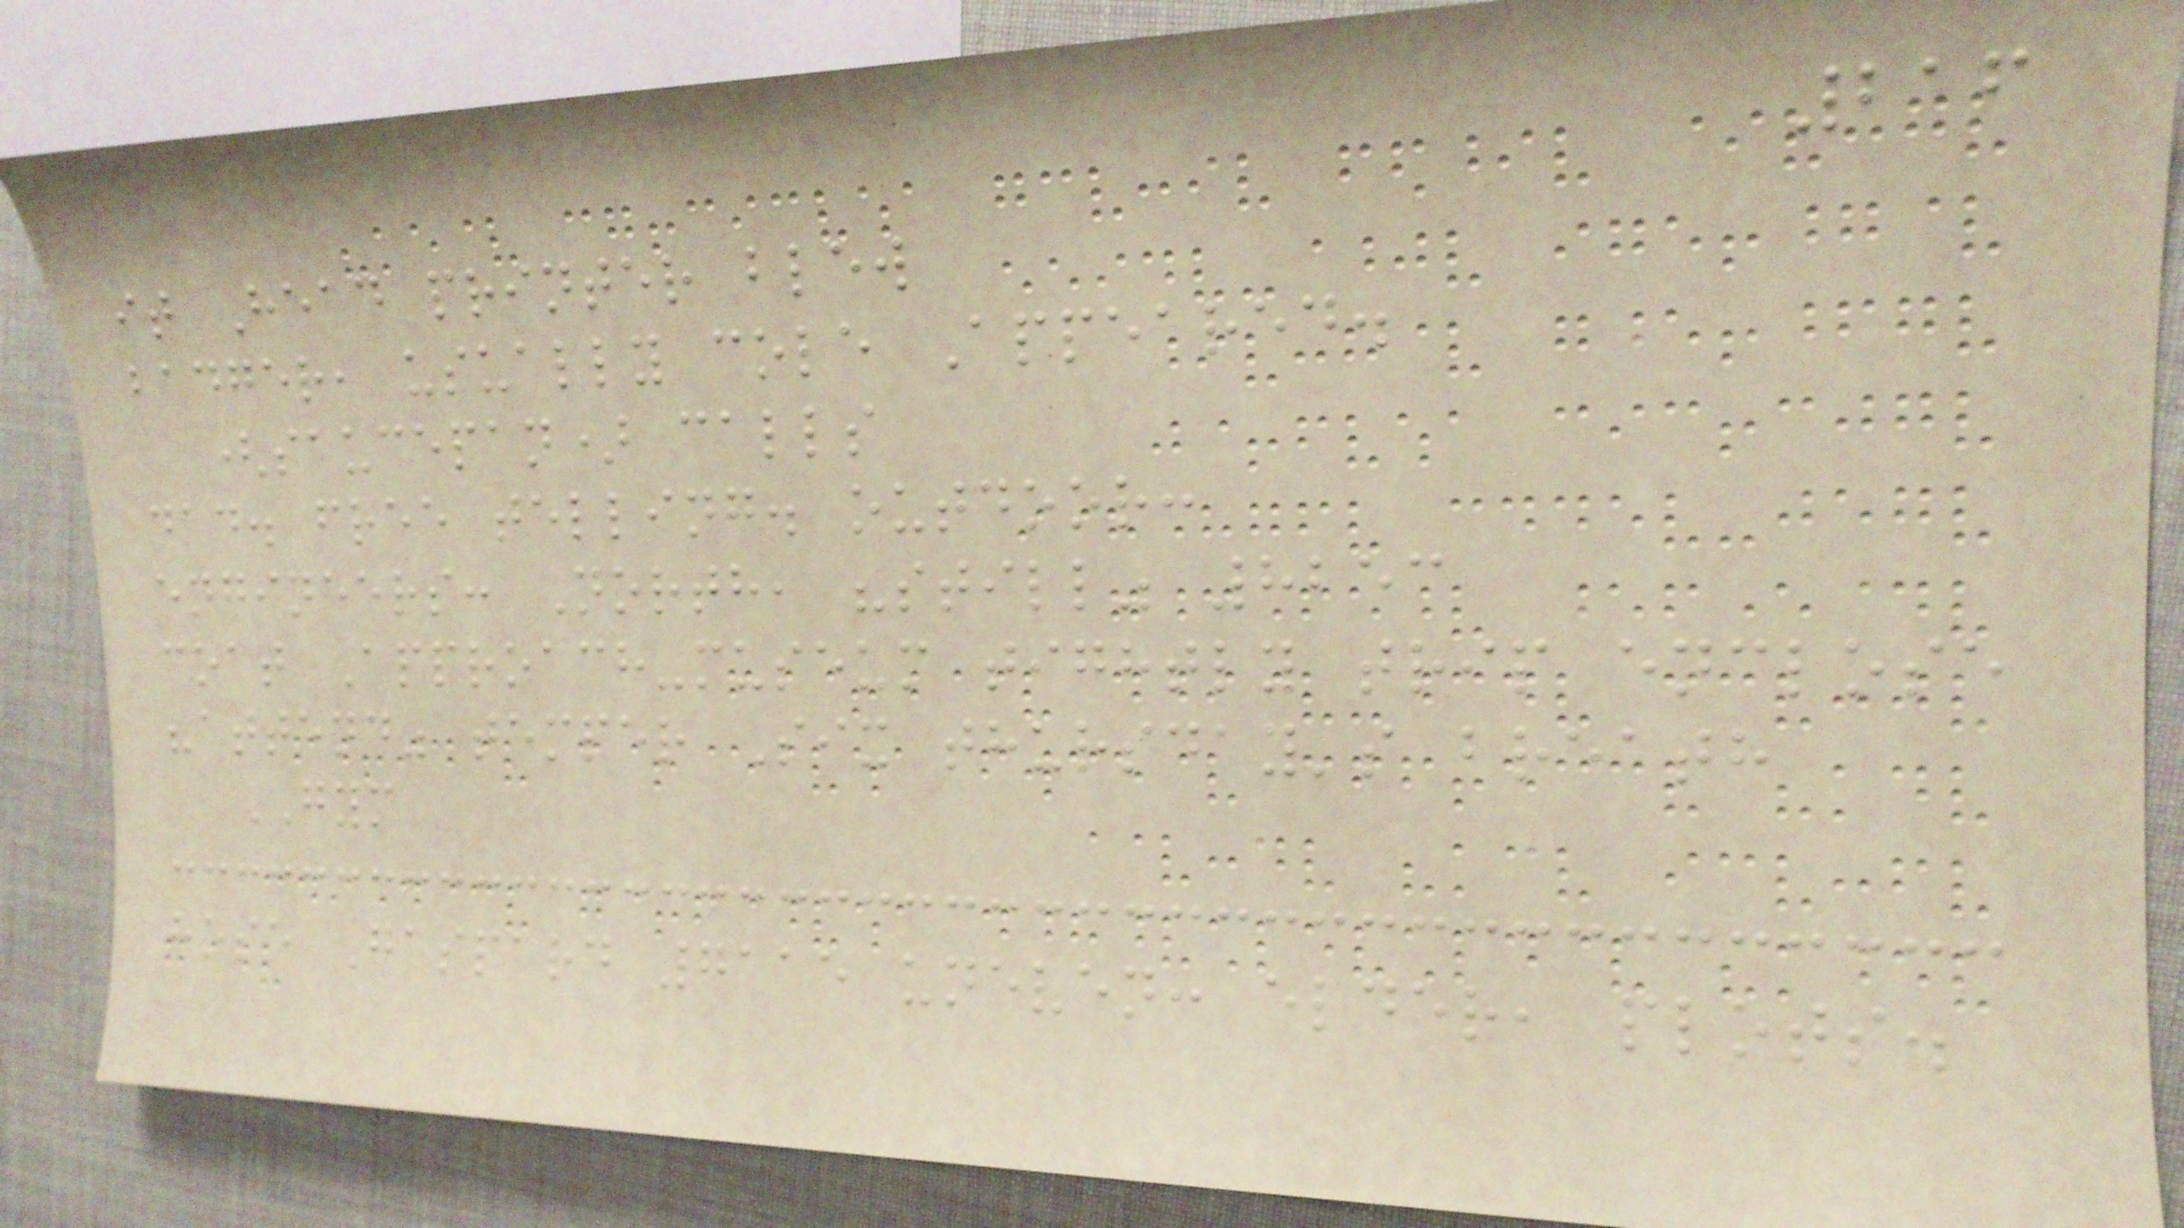216
it Head printer blew
badger, usually cole Appeared.
(saucepan) calls
dad. free telling. outdoor:
engineers: North, "still" 8253
coat Approach-museum tightly trip enclose
"attend" temper Six thursday's breath
GYM
hose Gaspard 7115 uneven: elder, plots.
